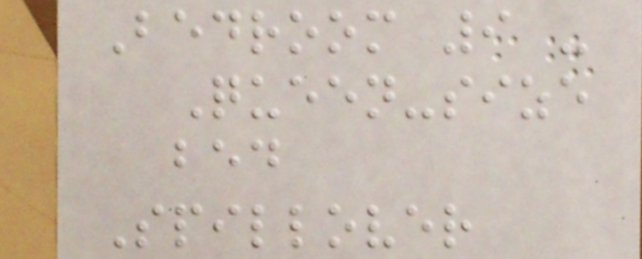Bedroom 9 -
Queen-size
bed
Spillover
